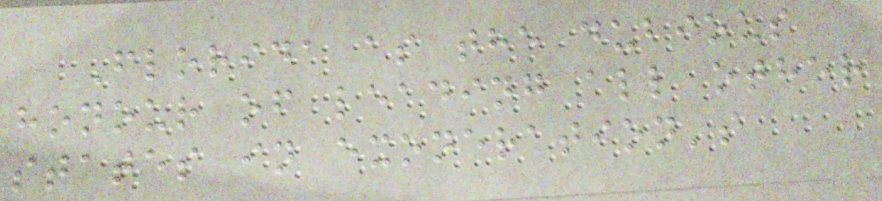Florida as the dubious
honour of leading all other
states in exoneration's
